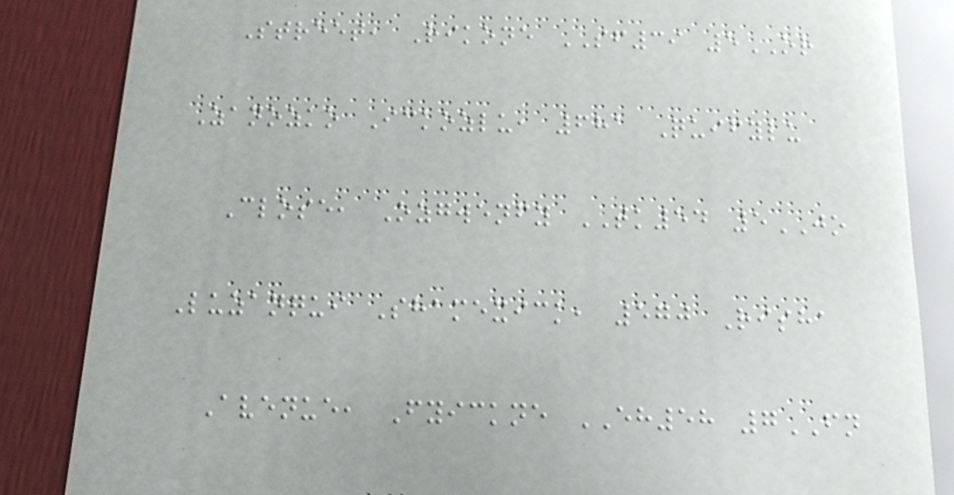Street, Rikone SF39 5OR
Zanozko Ickozlu, 681 Quifylu
Close, Ozgwenfy TK54 5JO
Luzanqui Shamexick, 570 Risha
Avenue, Fyickne EH58 7FN
